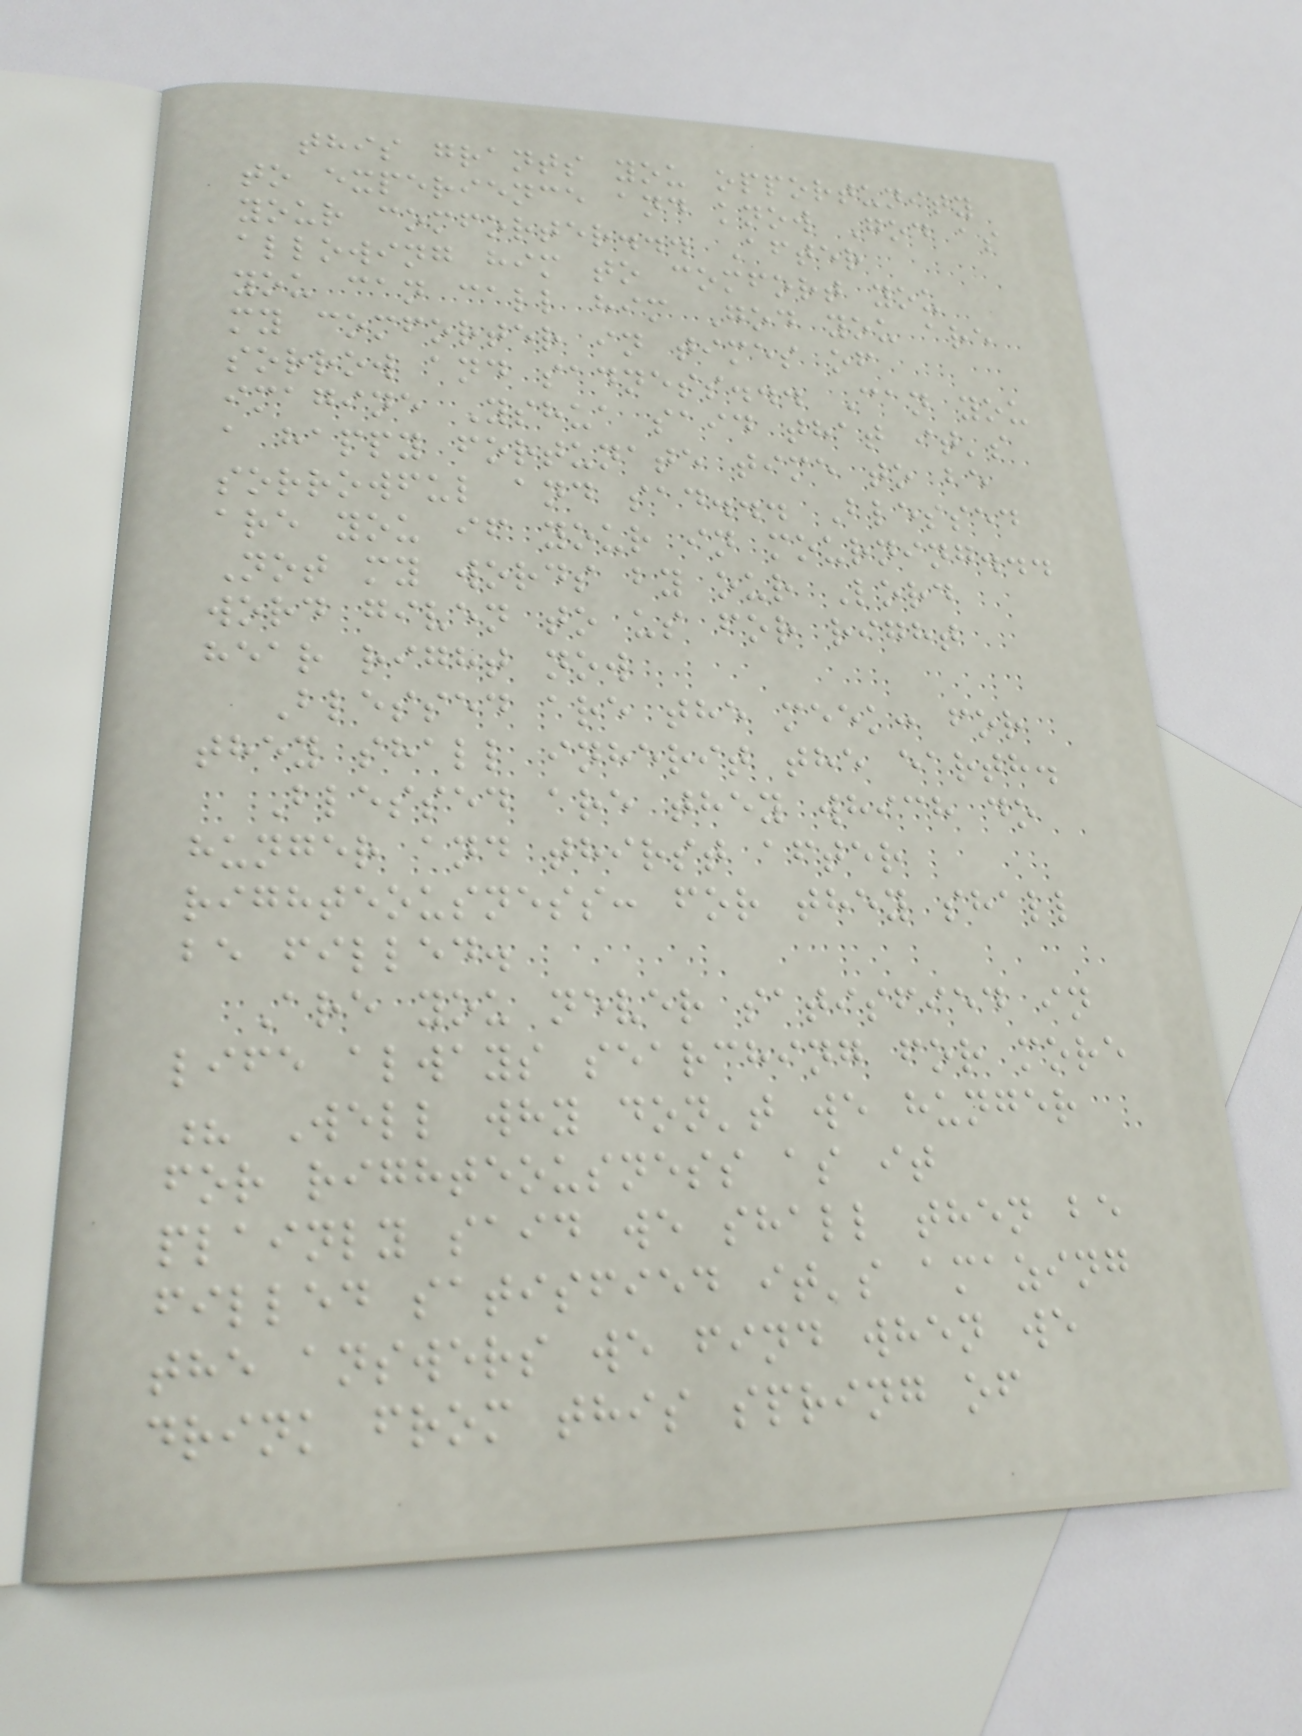this grants you opportunity
to experience and know God as
your comforter... After
allowing him to comfort you
you can call him God you are
my comforter in times of
sorrow and sadness... Can you
imagine Yshua said that it's
a happy fortunate time to be
sorrowful and sad... Blessed
are you if your in mourning...
Not my words by our Lord
word given to us for right
hear right now
Blessed are the meek: for
they shall inherit the earth.
Blessed are they which do
hunger and thirst after
righteousness: for they shall
be filled.
Are you never satisfied in
life always searching for more
? Well why don't we hunger
for righteousness as it
plainly said we shall then be
filled satisfied it's amazing
the answers we find when we
drink from this spring of
